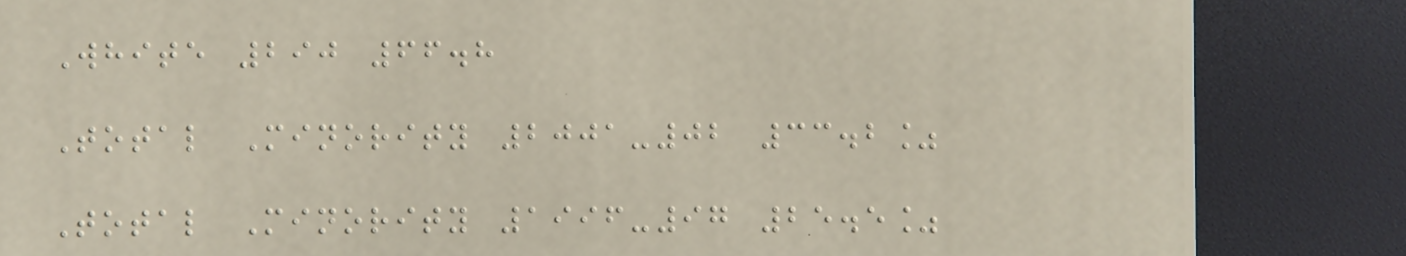White 290 66.8
Total Minority 2001-02 33.2%
Total Minority 1996-97 25.5%
